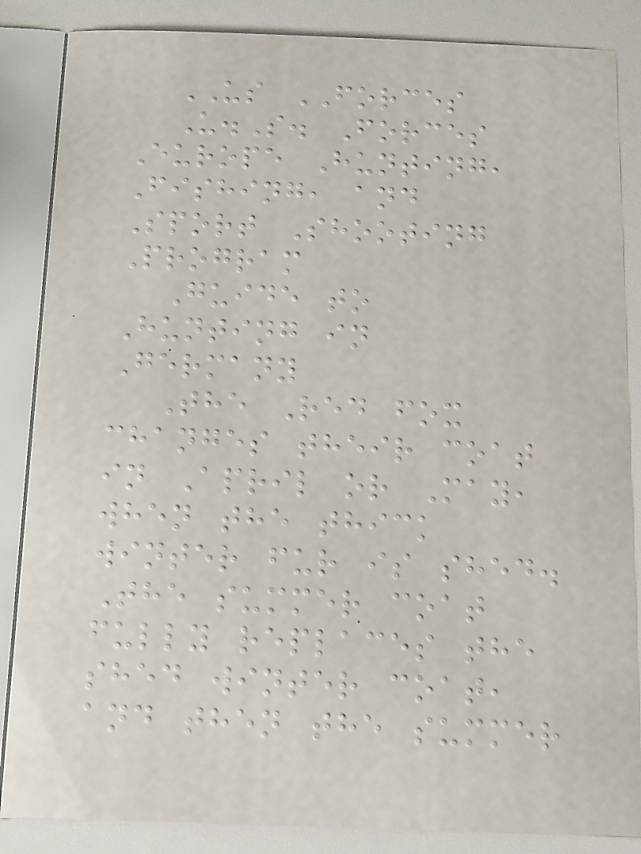US FORCES
U.S. Forces
Europe Hunting,
Fishing, and
Sport Shooting
Program
Guide to
Hunting in
Germany
The Red fox
changes their coat
in April or May,
when the thick
winter fur is shed.
The summer coat
fully replaces the
shed winter coat,
and then the summer
